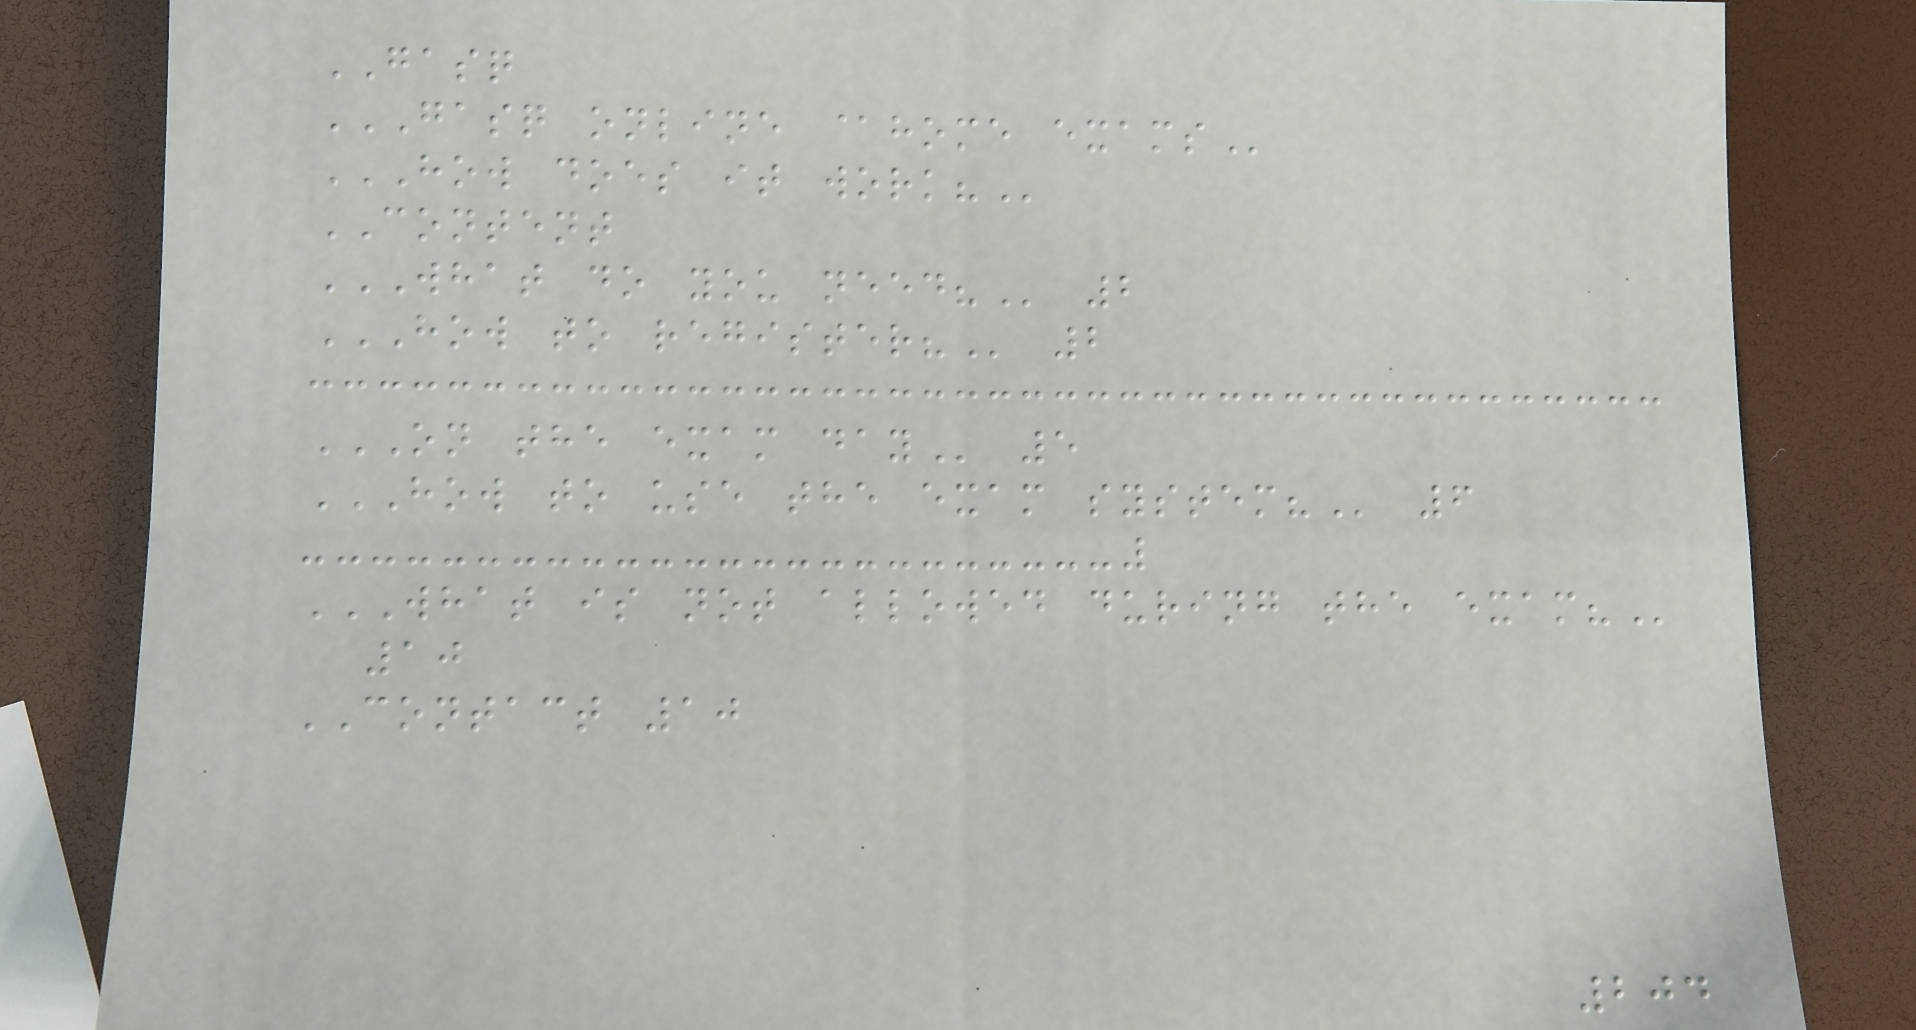GASQ
GASQ ONLINE @HOME EXAMS
HOW DOES IT WORK?
CONTENT
WHAT DO YOU NEED? 2
HOW TO REGISTER? 2
ON THE EXAM DAY 5
HOW TO USE THE EXAM SYSTEM? 6
WHAT IS NOT ALLOWED DURING THE EXAM?
10
CONTACT 10
204
